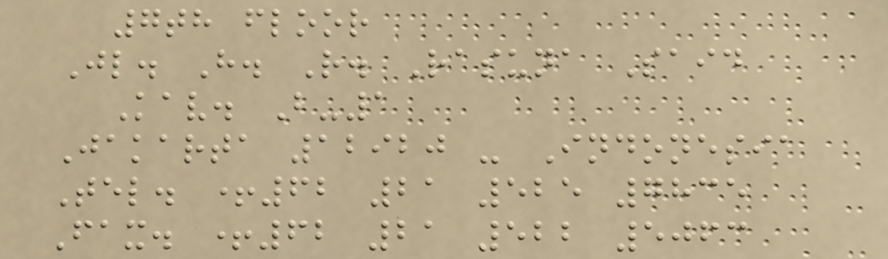7th floor
Jl. H. R. Rasuna Said
Kav. B-1
Jakarta 12920 - Indonesia
Tel. +62 21 525 7835
Fax. +62 21 522 5063
